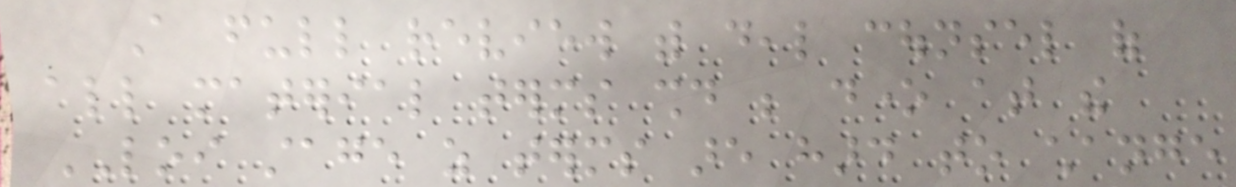A full review with deal counsel of
all material terms should be done at the
LOI stage as terms are hard to change
